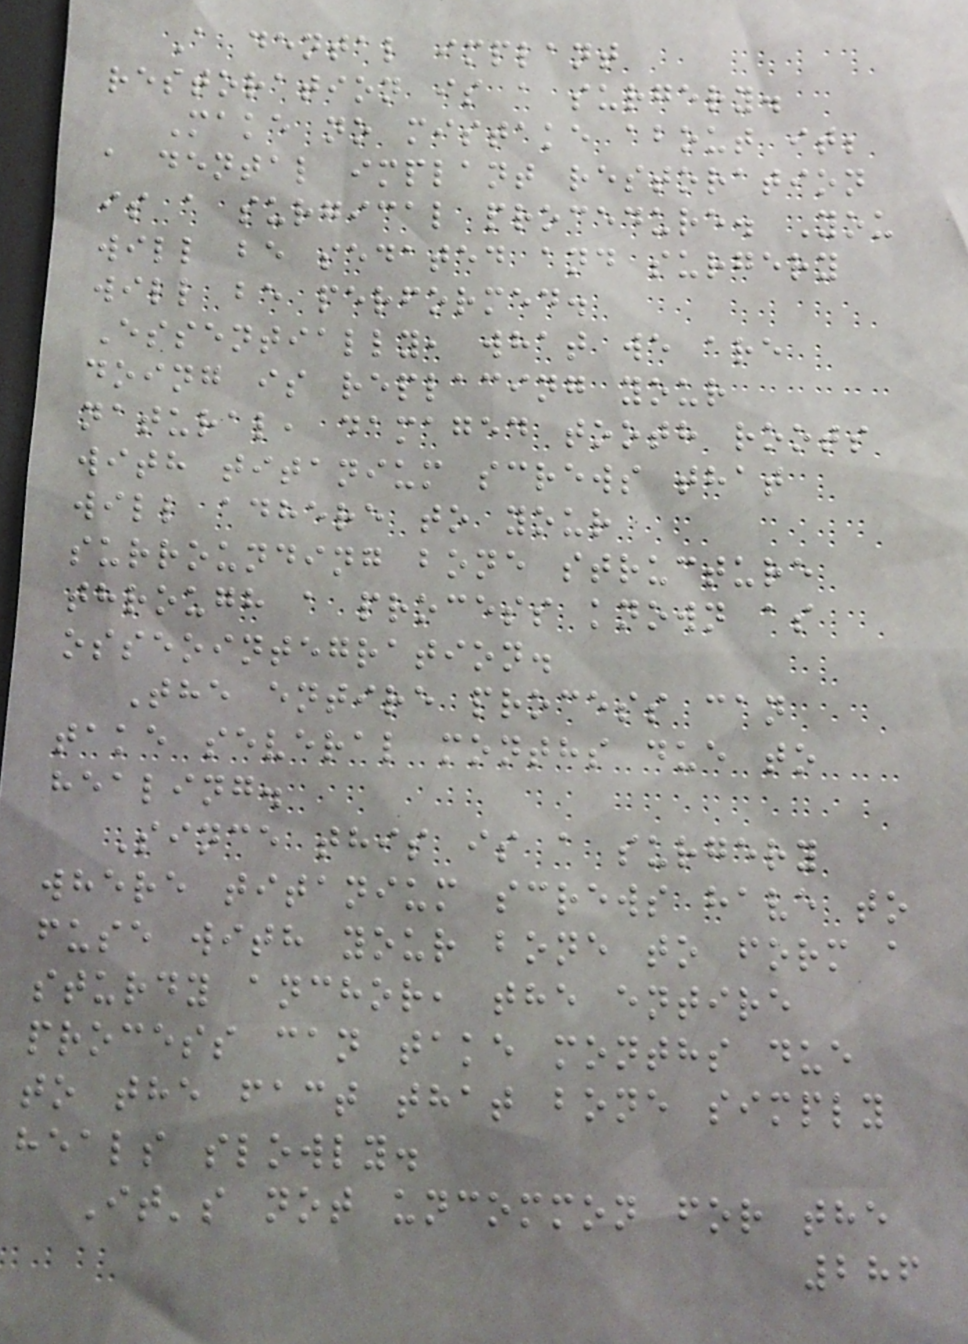A dental implant
restoration is a surgery.
Make no mistake about it;
a dental implant restoration
is a surgical procedure. You
will be sedated and surgery
will be performed.
Essentially, what we are
doing is replacing your
natural, damaged tooth roots
with titanium screws that
will adhere to your
surrounding bone structure
through a process known as
osseointegration.
The entire process can
take several months due to
healing.
Since this is a surgery
where titanium screws have to
fuse with your bone to form a
sturdy anchor, the entire
process can take months due
to the fact that bone simply
heals slowly.
It's not uncommon for the
286
